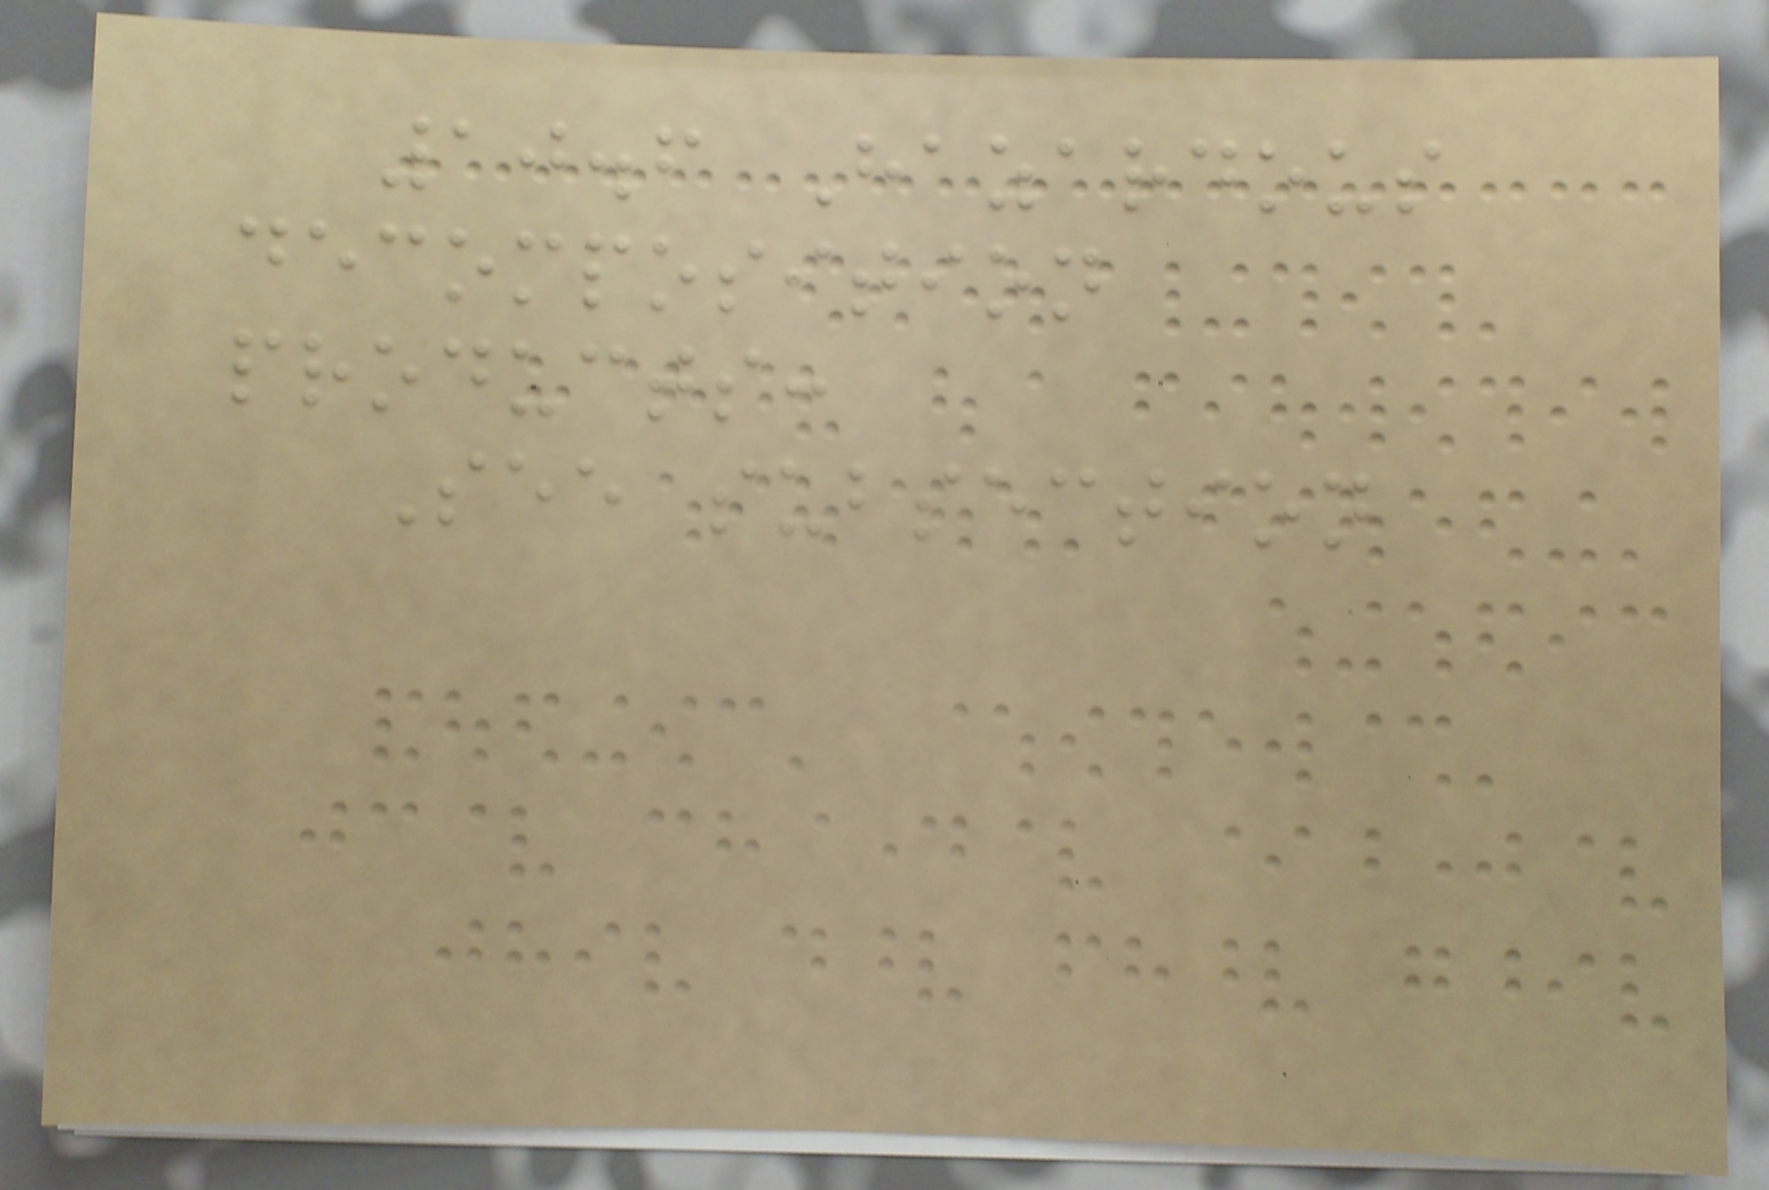10.6 Hazardous
decomposition
products:
See subsection
